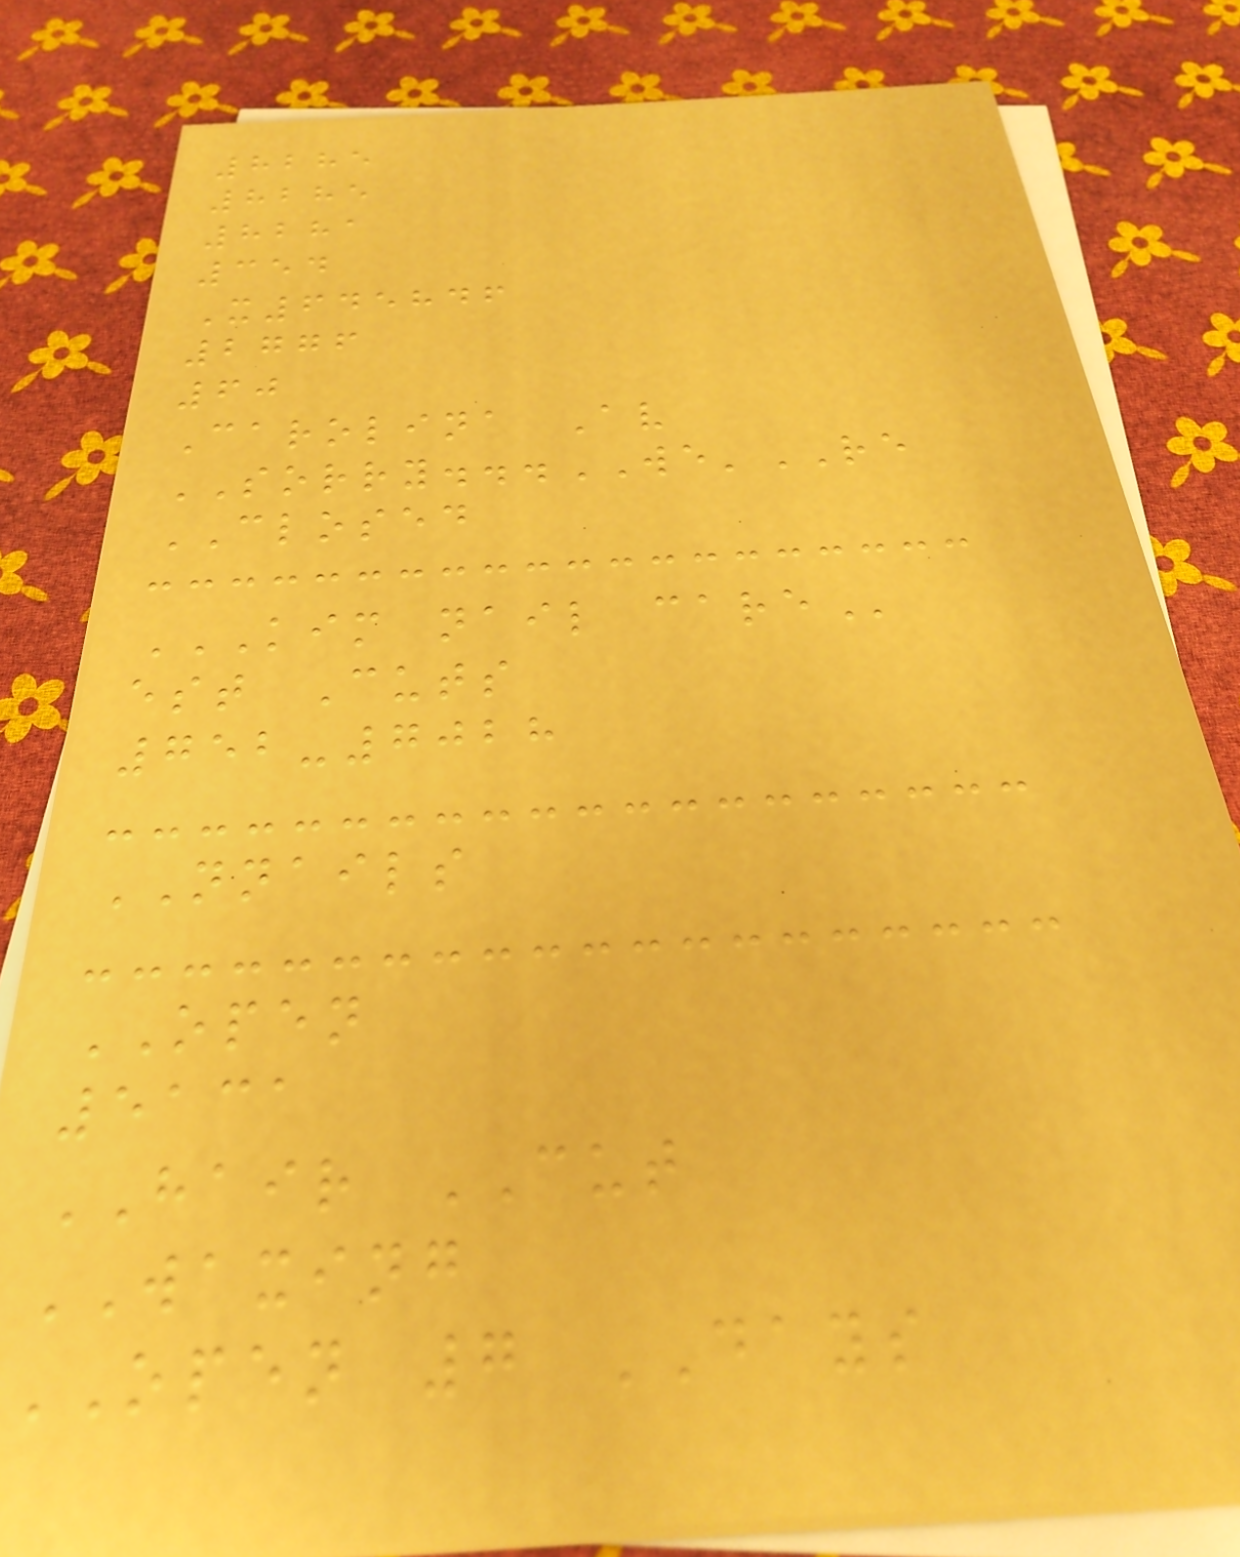8285
8285
8281
354
X645846
2776
60
Carolina Av
SORRY...WE'RE
CLOSED
KIM NAIL CARE
est Cuts
752-7028
NNAILS
OPEN
5131
HAIR CUT
WAXING
OPEN 7 DAYS
